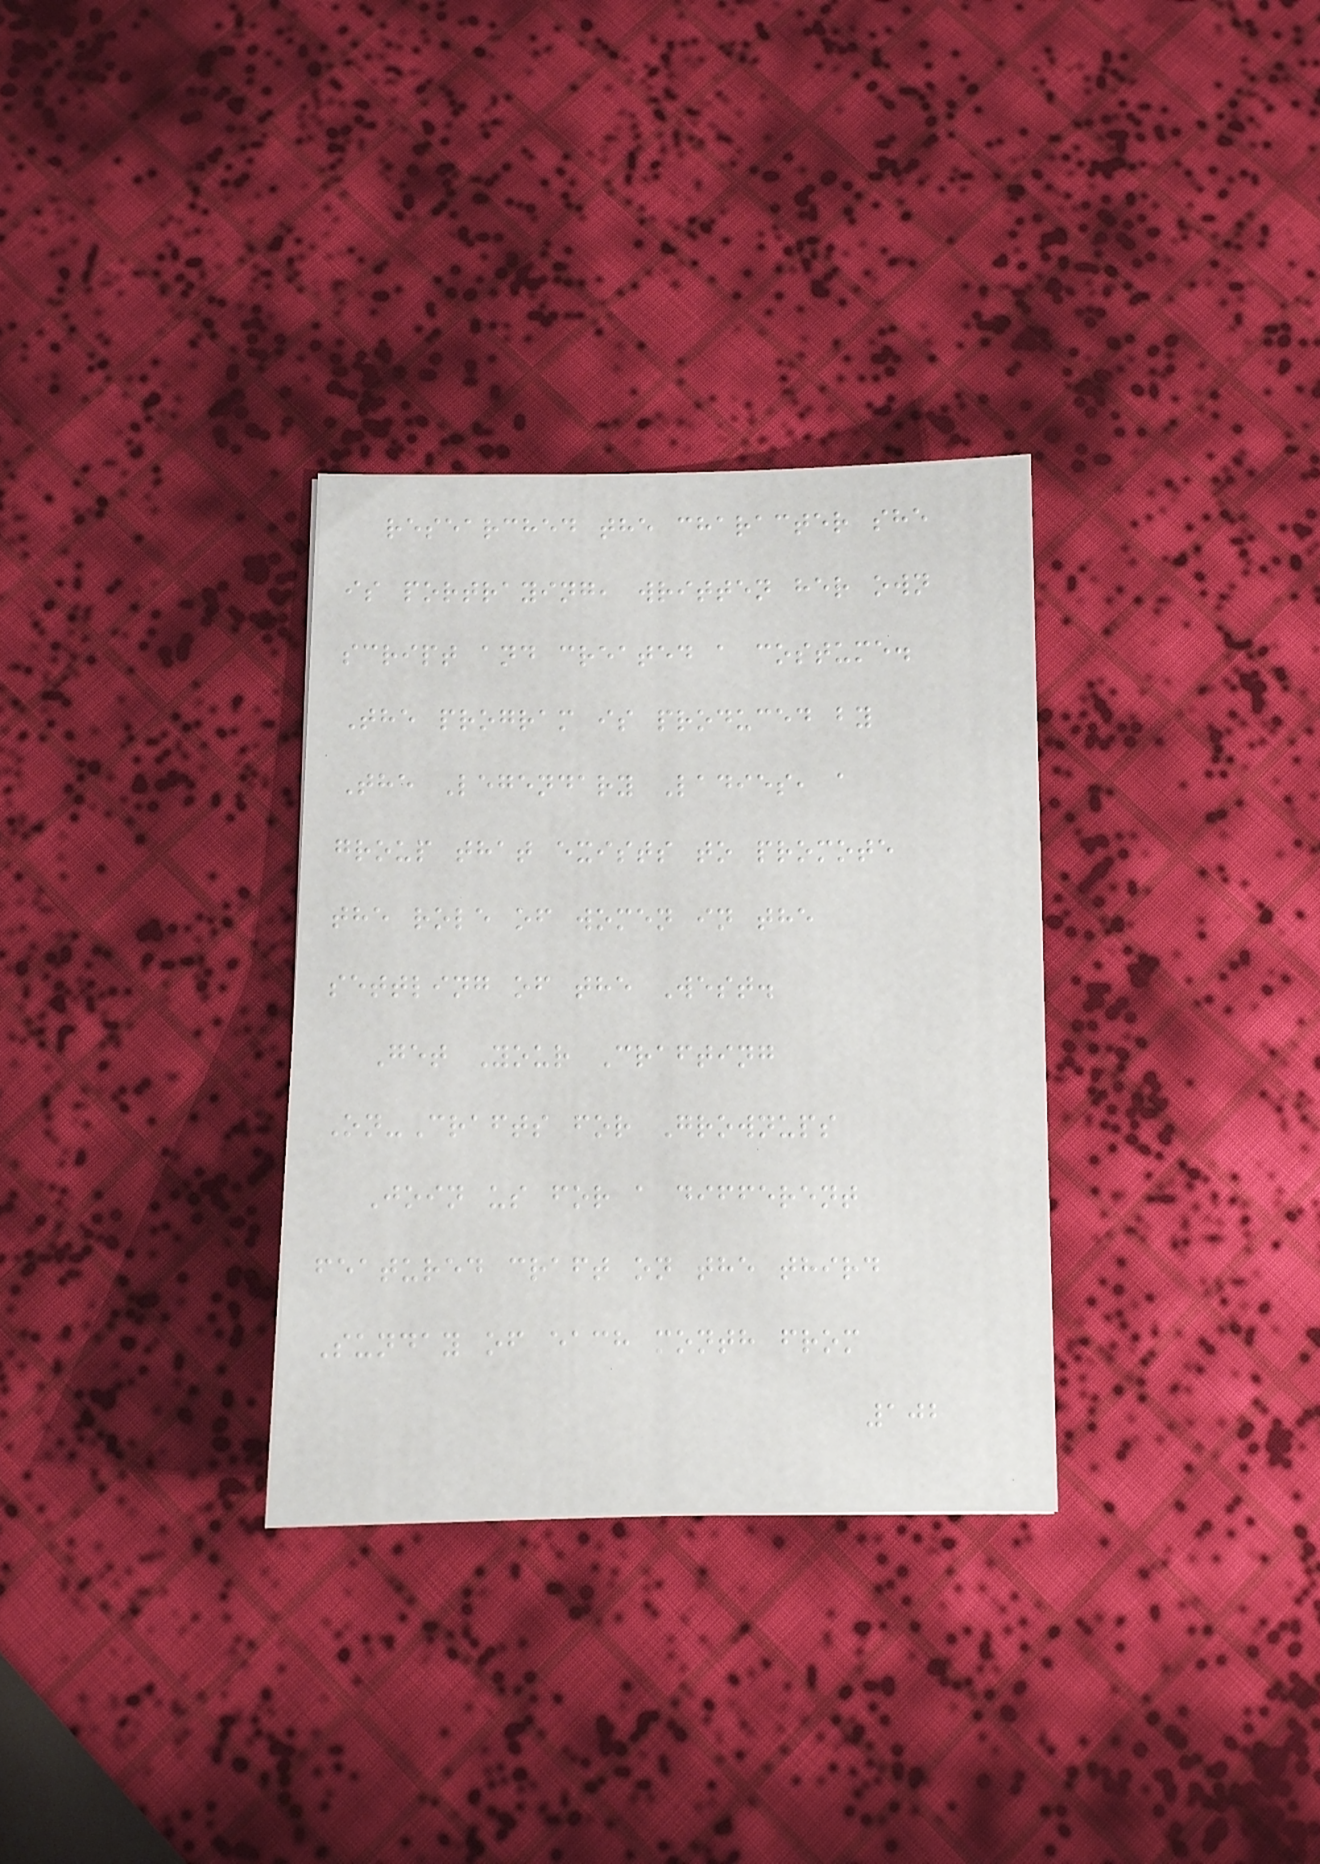researched the character she
is portraying, written her own
script and created a costume.
The program is produced by
The Legendary Ladies, a
group that exists to promote
the role of women in the
settling of the West.
Get Your Crafting
On-Crafts for Grownups
Join us for a different
featured craft on the third
Sunday of each month from
102
